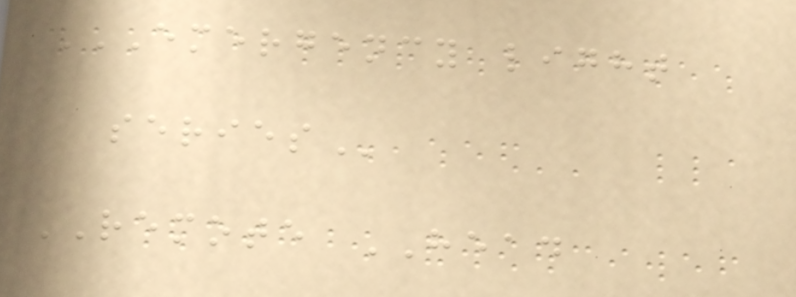EMERGENCY LIGHT
SERIES
REMOTE HEAD
